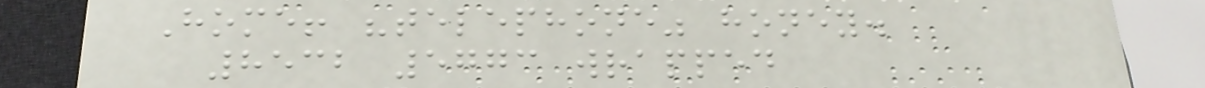Home! "telephone" honey.
8532 5773 wrapped
